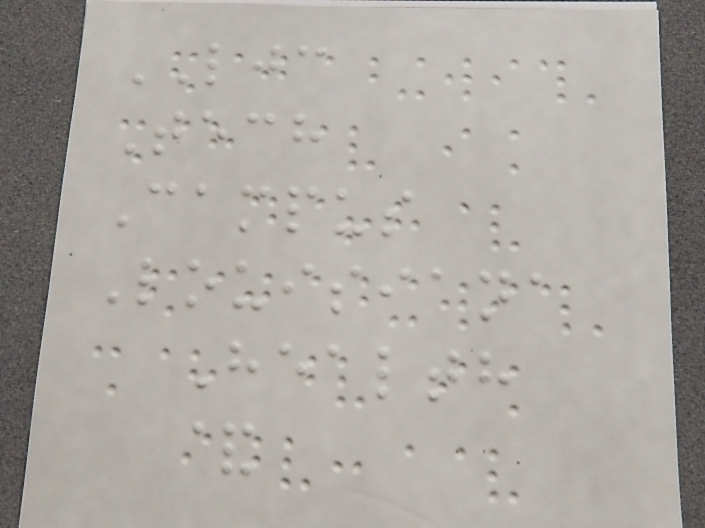LJC
Tech
Campus
Louisiana
Health
&
